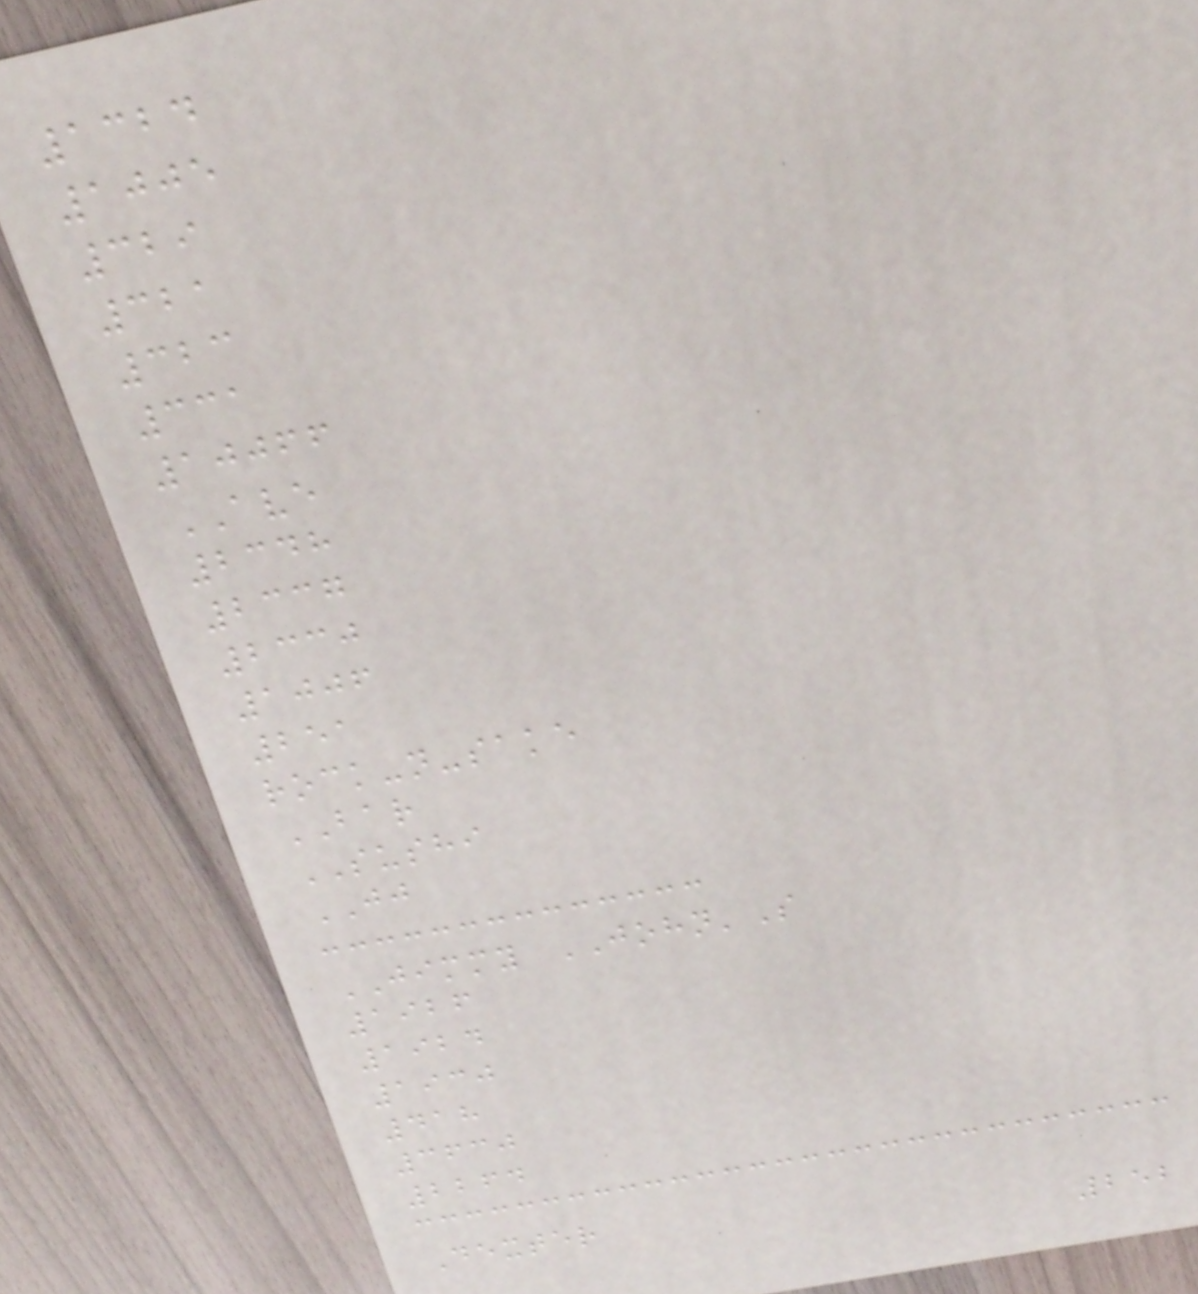1324
1005
329
321
323
331
10066
AVE
2348
2337
2330
1006
251
rock-n-sake
BAR
SUSHI
JJ
JIMMY JOHN'S
1926
1924
1930
418
3630
2264
Dexter
252
